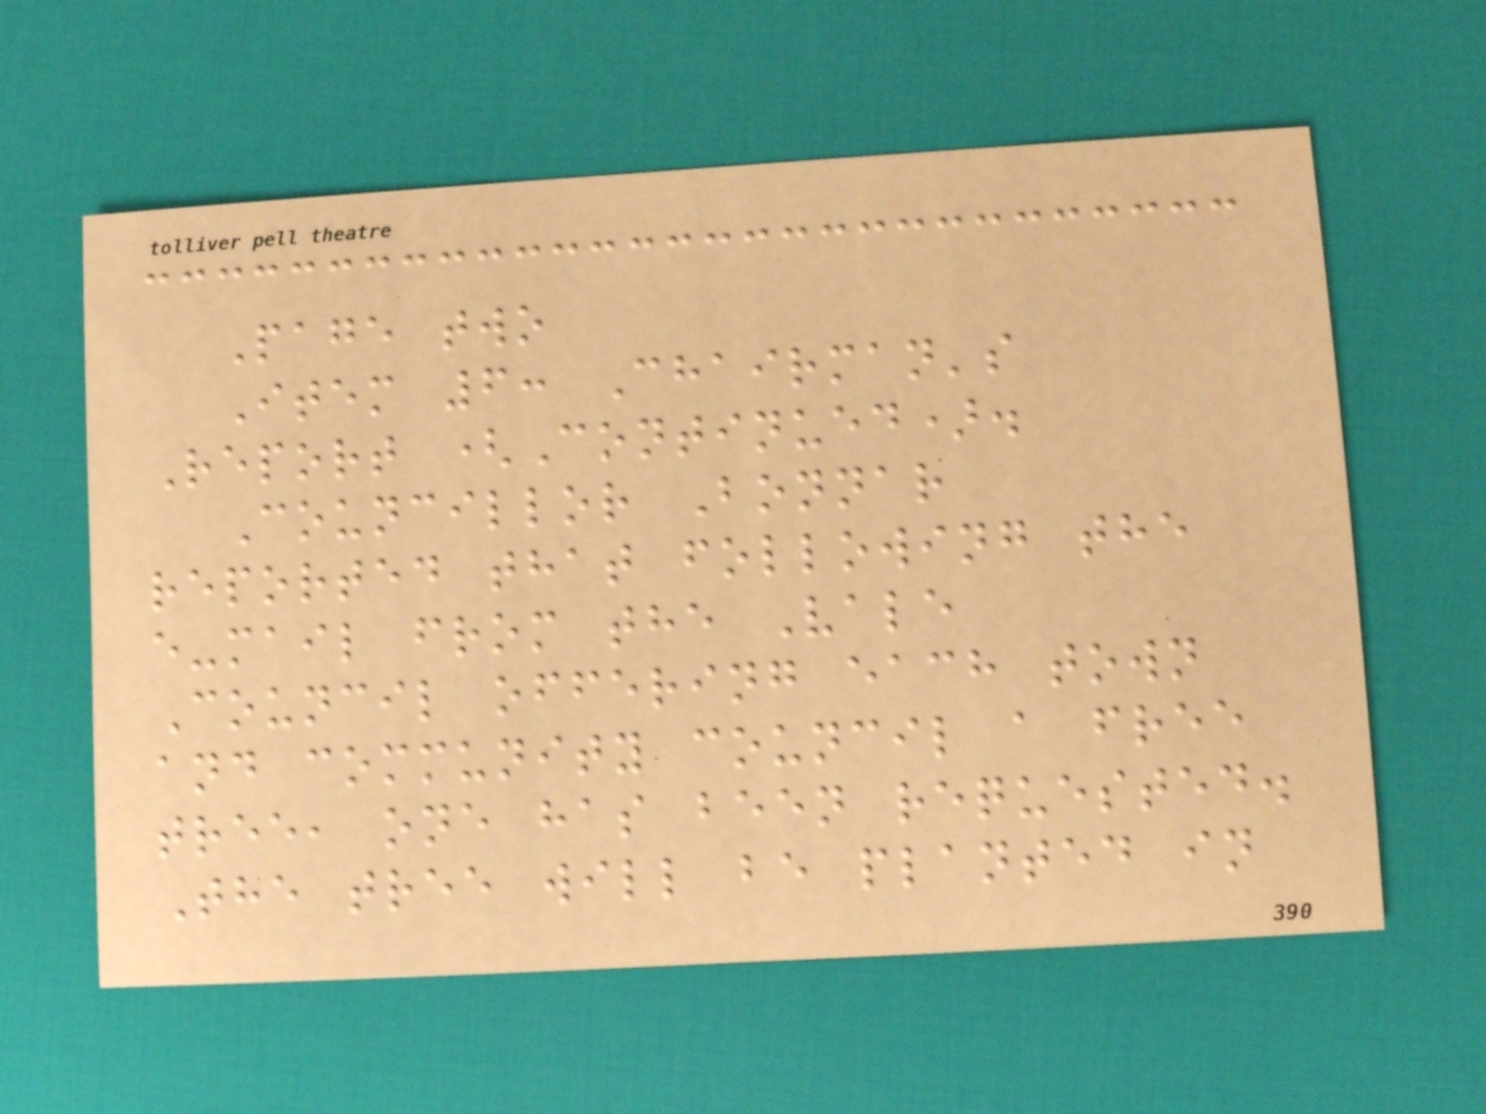Page two
Item 6: Chairman's
Report (Continued).
Councillor Bonnar
reported that following the
e-mail from the Vale
Council offering each town
and community council a free
tree, one has been requested.
The tree will be planted in
